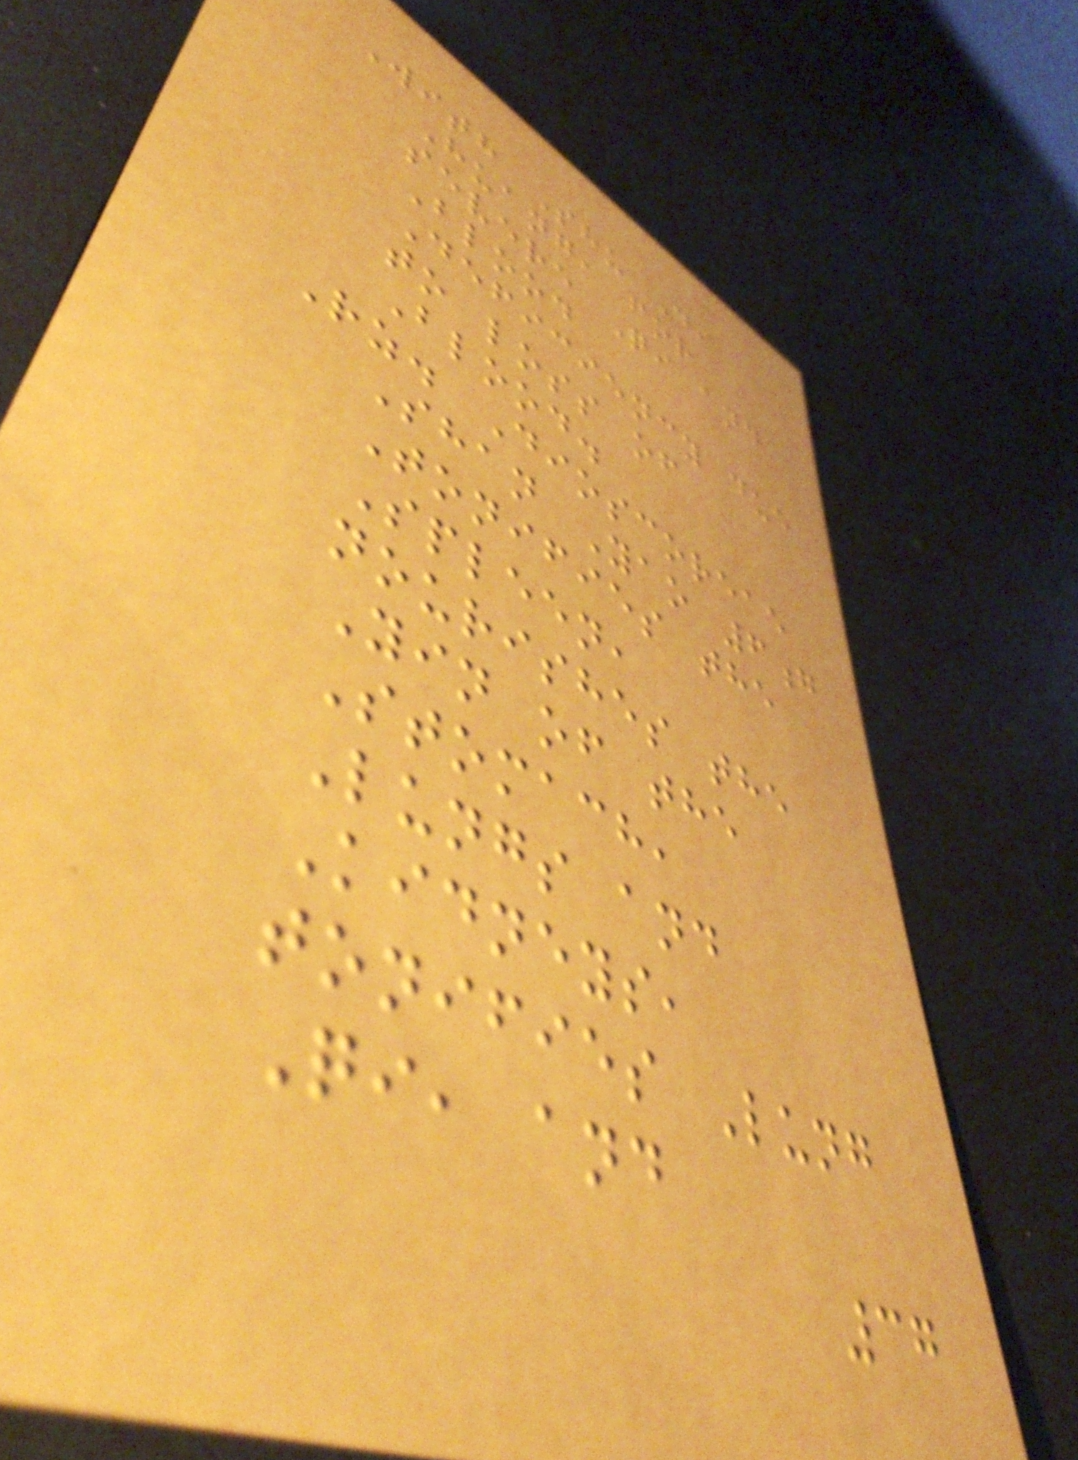With Shu Di
Huang, for
severe Qi and
Blood
Deficiency due
to loss of
Blood.
Rz. Dioscoreae
Shan Yao 6g
Tonifies the
Spleen,
nourishes the
Yin of the
Stomach,
Lungs and
Kidneys,
tonifies Lung
Qi, and
37
